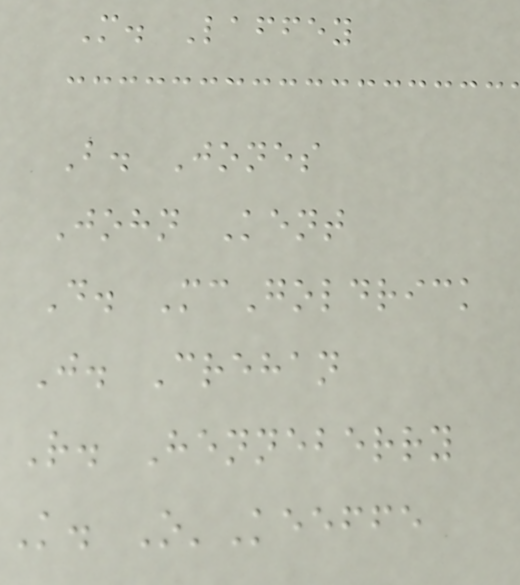M. Laffey
B. Jones
John Kent
D. McGoldrick
J. Crehan
R. Henneberry
K. O'Keeffe
